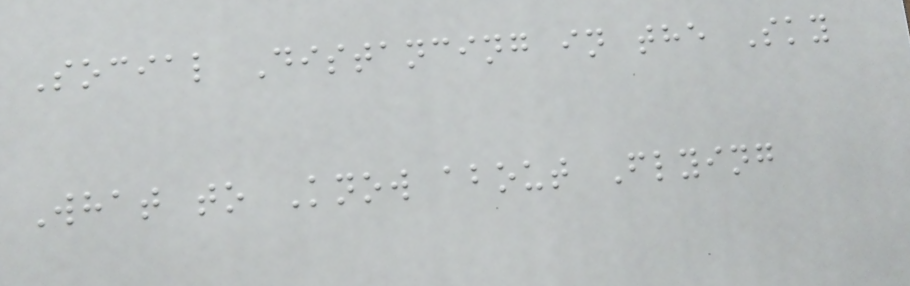Social Distancing in the Sky
What to Know about Flying
